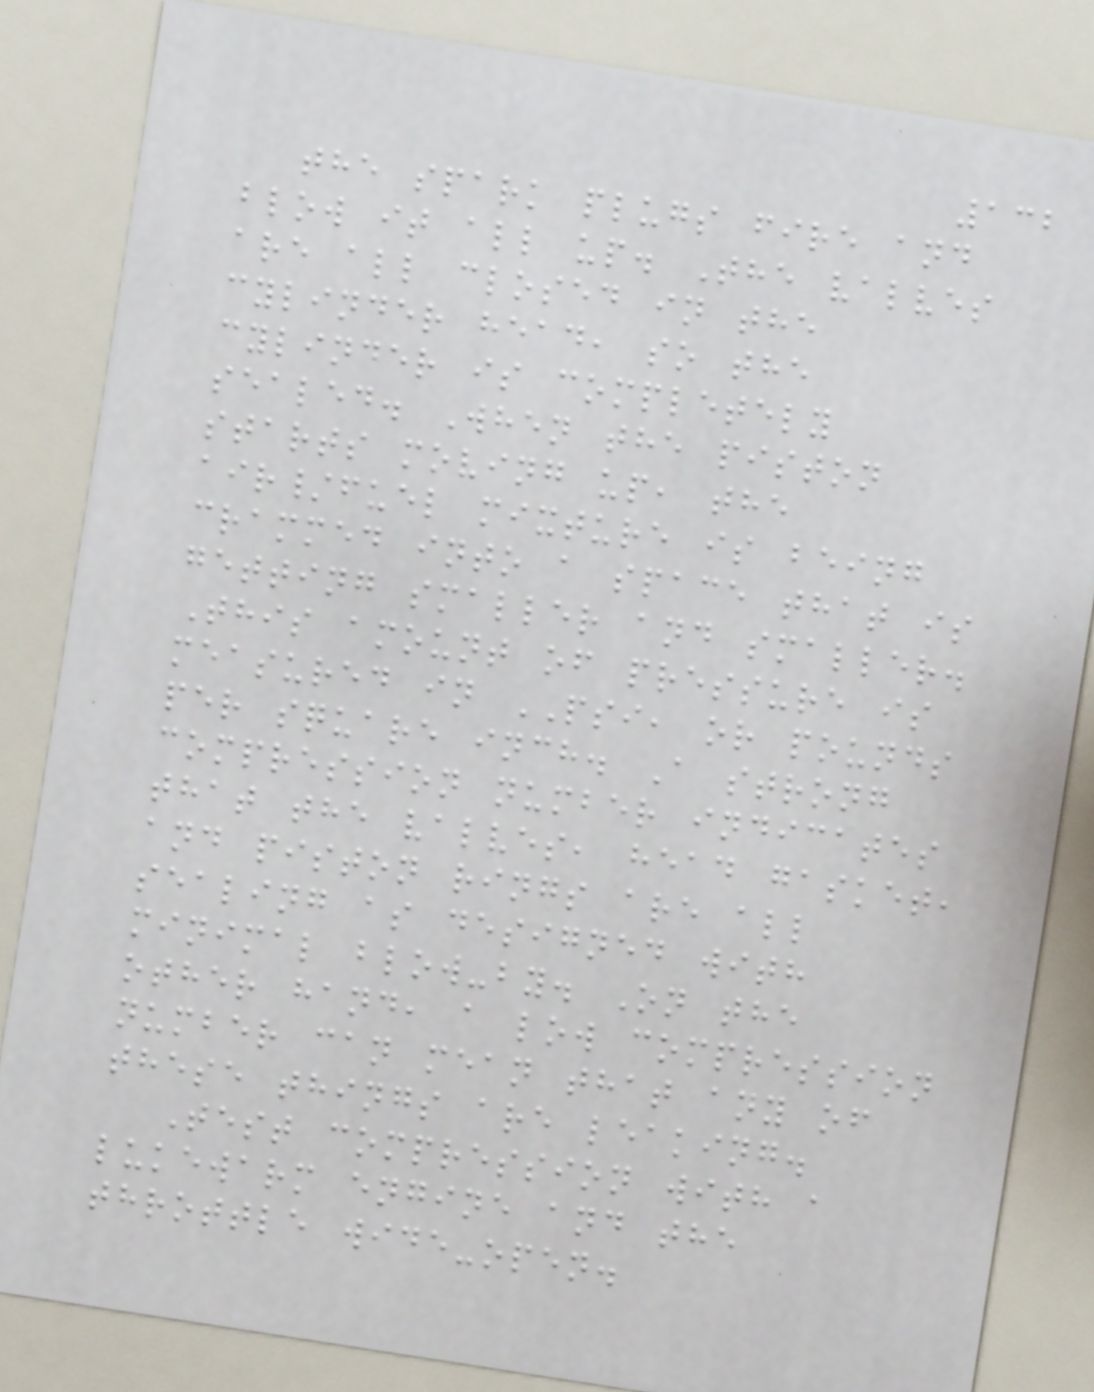132
the spark plugs fire and
blow it all up. The valves
are all closed in the
cylinder head, so the
cylinder is completely
sealed. When the piston
starts moving up, the
air/fuel mixture is being
crammed into a space that is
getting smaller and smaller.
This amount of pressure is
measured in PSI, or pounds
per square inch. A strong
compression number indicates
that the valves, head gasket,
and piston rings are all
sealing as designed with
minimal blow-by. On the
other hand, a low compression
number can mean that any of
these things are leaking.
Test compression with a
lukewarm engine and the
throttle wide-open.
